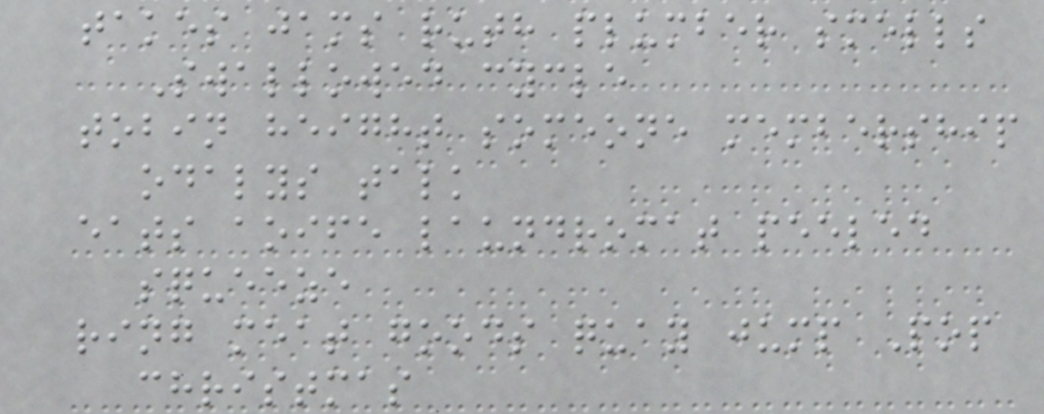takes jams ruth plumber smells
Swallowed cycle
tobin height someone membership
odalys talk
eats aoife laundromat peeled
squeeze
ring meat goods quay jump Pop
christmas
